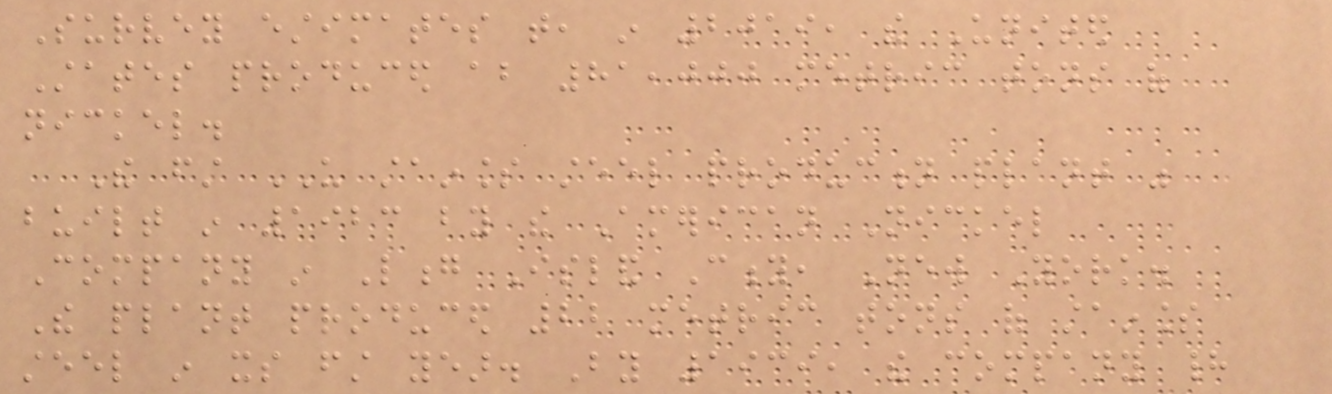Survey estimates that, in 2019, the United
States produced about 81,000 metric tons of
nickel.
The first US stainless steel production plant was
built in 1923 by the American Nickel
Company in Long Island City, New York.
The plant produced 22 metric tons of stainless
steel in its first year. By 1939, the company had
